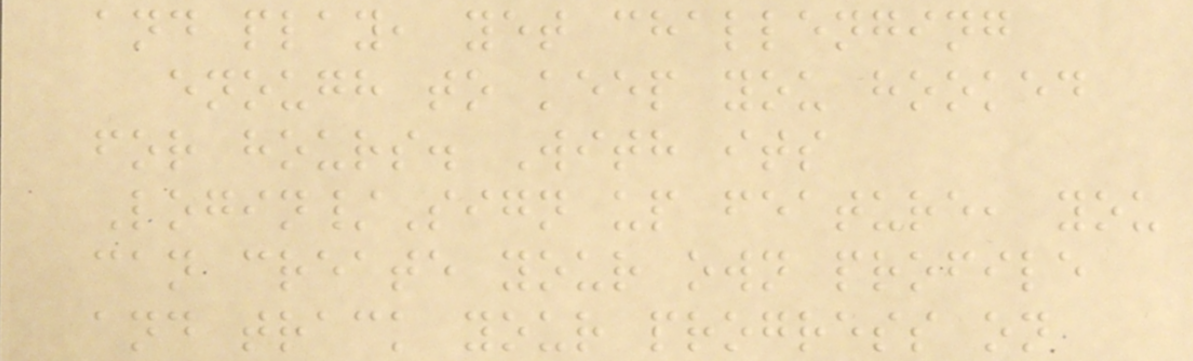and play, yet challenging
enough to keep you hooked
for hours. With its
Login/Sign up feature, you
can create your own profile
and track your progress on
